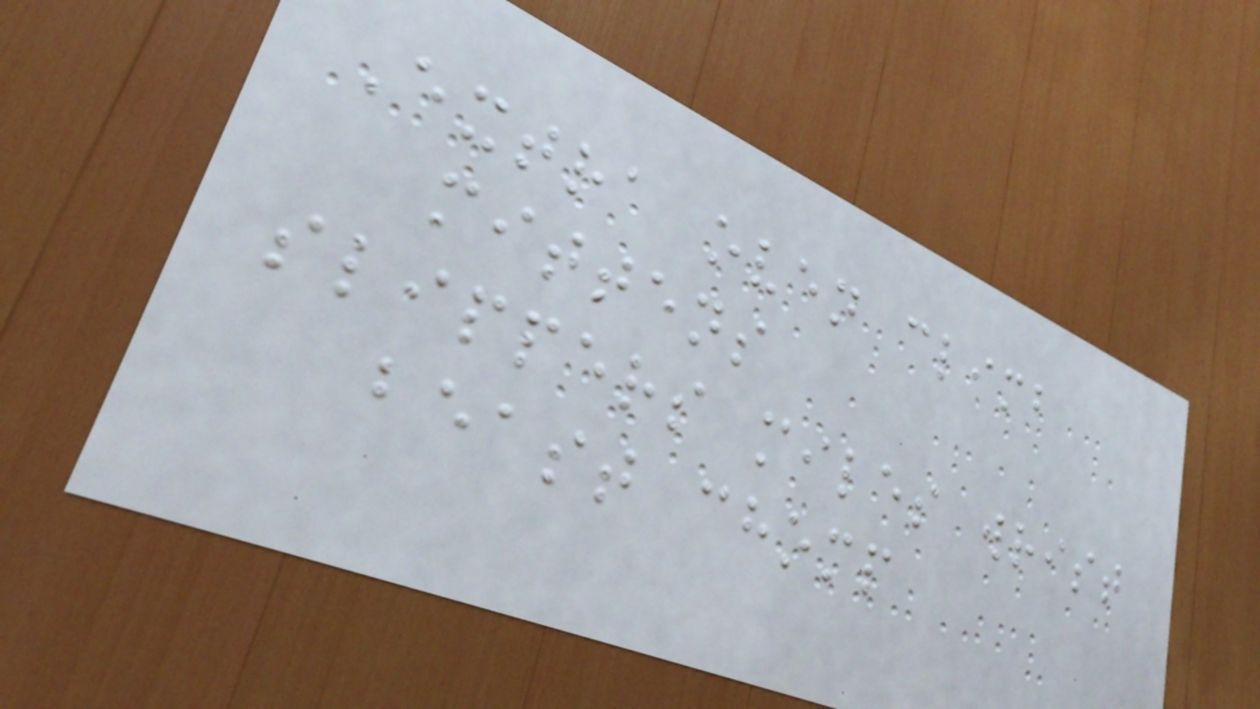Extra oven climb
mittens
slippers miles wrist
beast chomp
